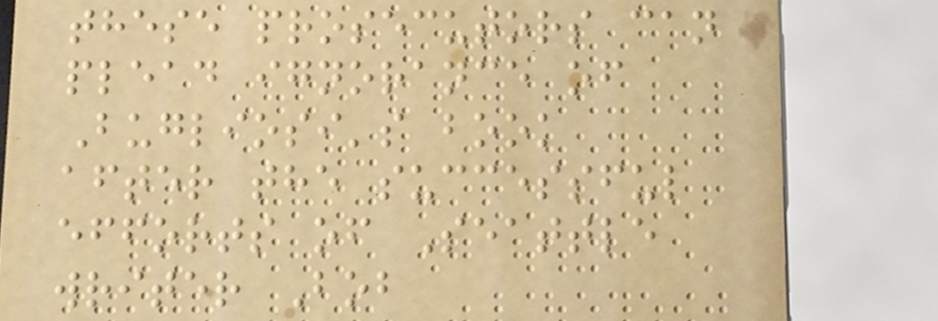these prosecutors can
plead ignorance of
Bugliosi's book
after the successful
efforts of Seattle
writer Bob
